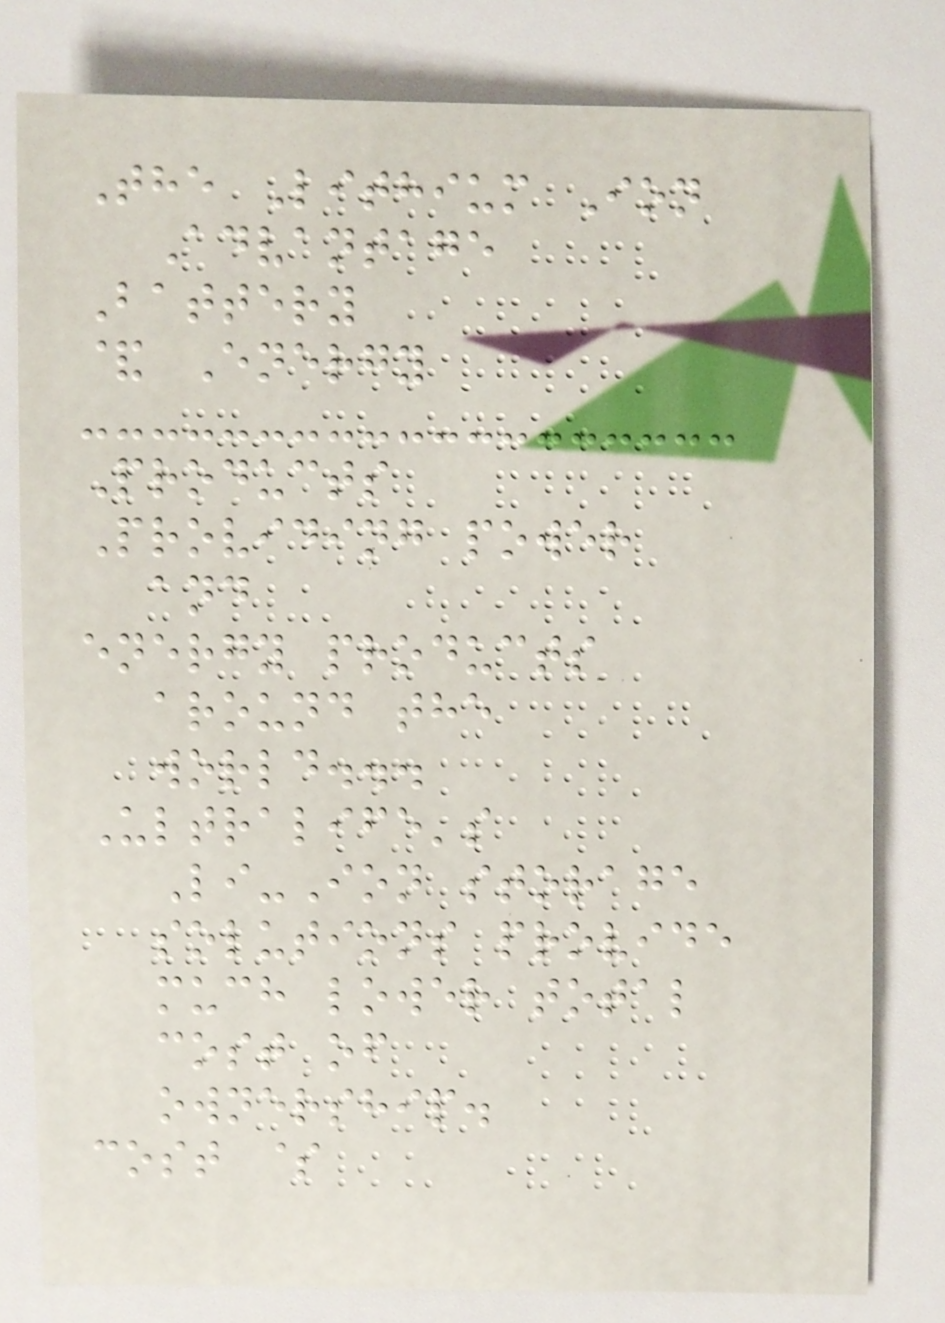The Lithium Ion
Advantage
Battery
& Energy
Products
Providing power
and
energy products
around the
world...
Ultralife's
Li-Ion storage
solutions provide
much lower total
cost of
ownership.
cost $
